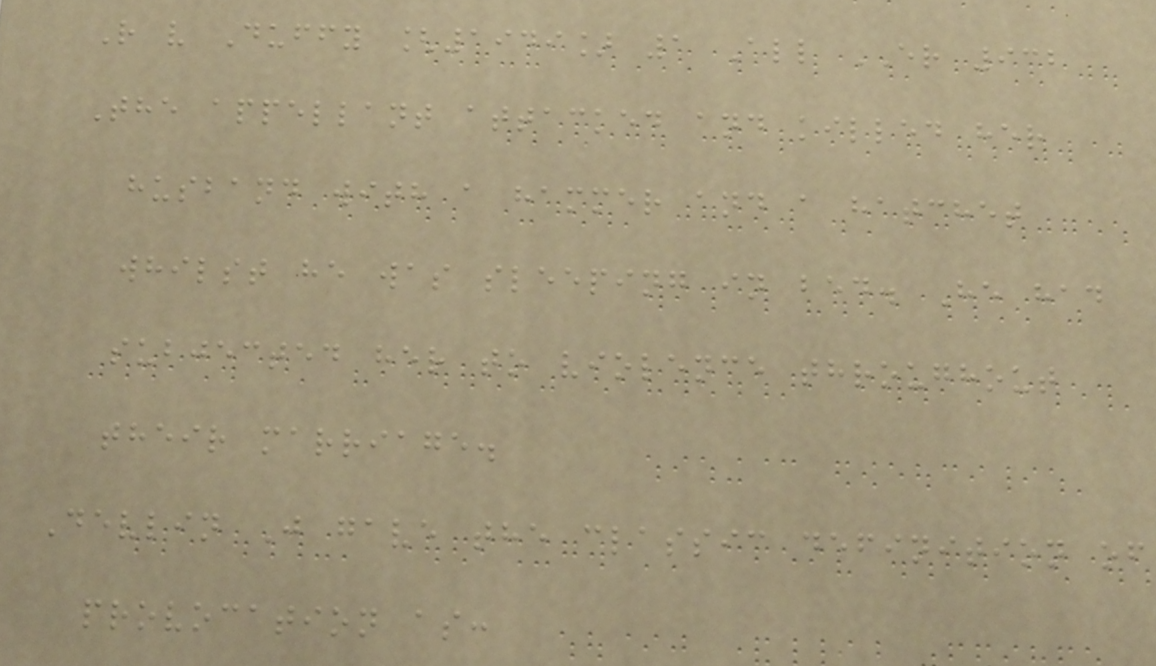R v Duffy [1949] 1 All ER 932
The appellant attacked and killed her
husband with a hammer and a hatchet
whilst he was sleeping in bed. He had
subjected her to violence throughout
their marriage.
Devlin J gave the classic definition of
provocation as:
